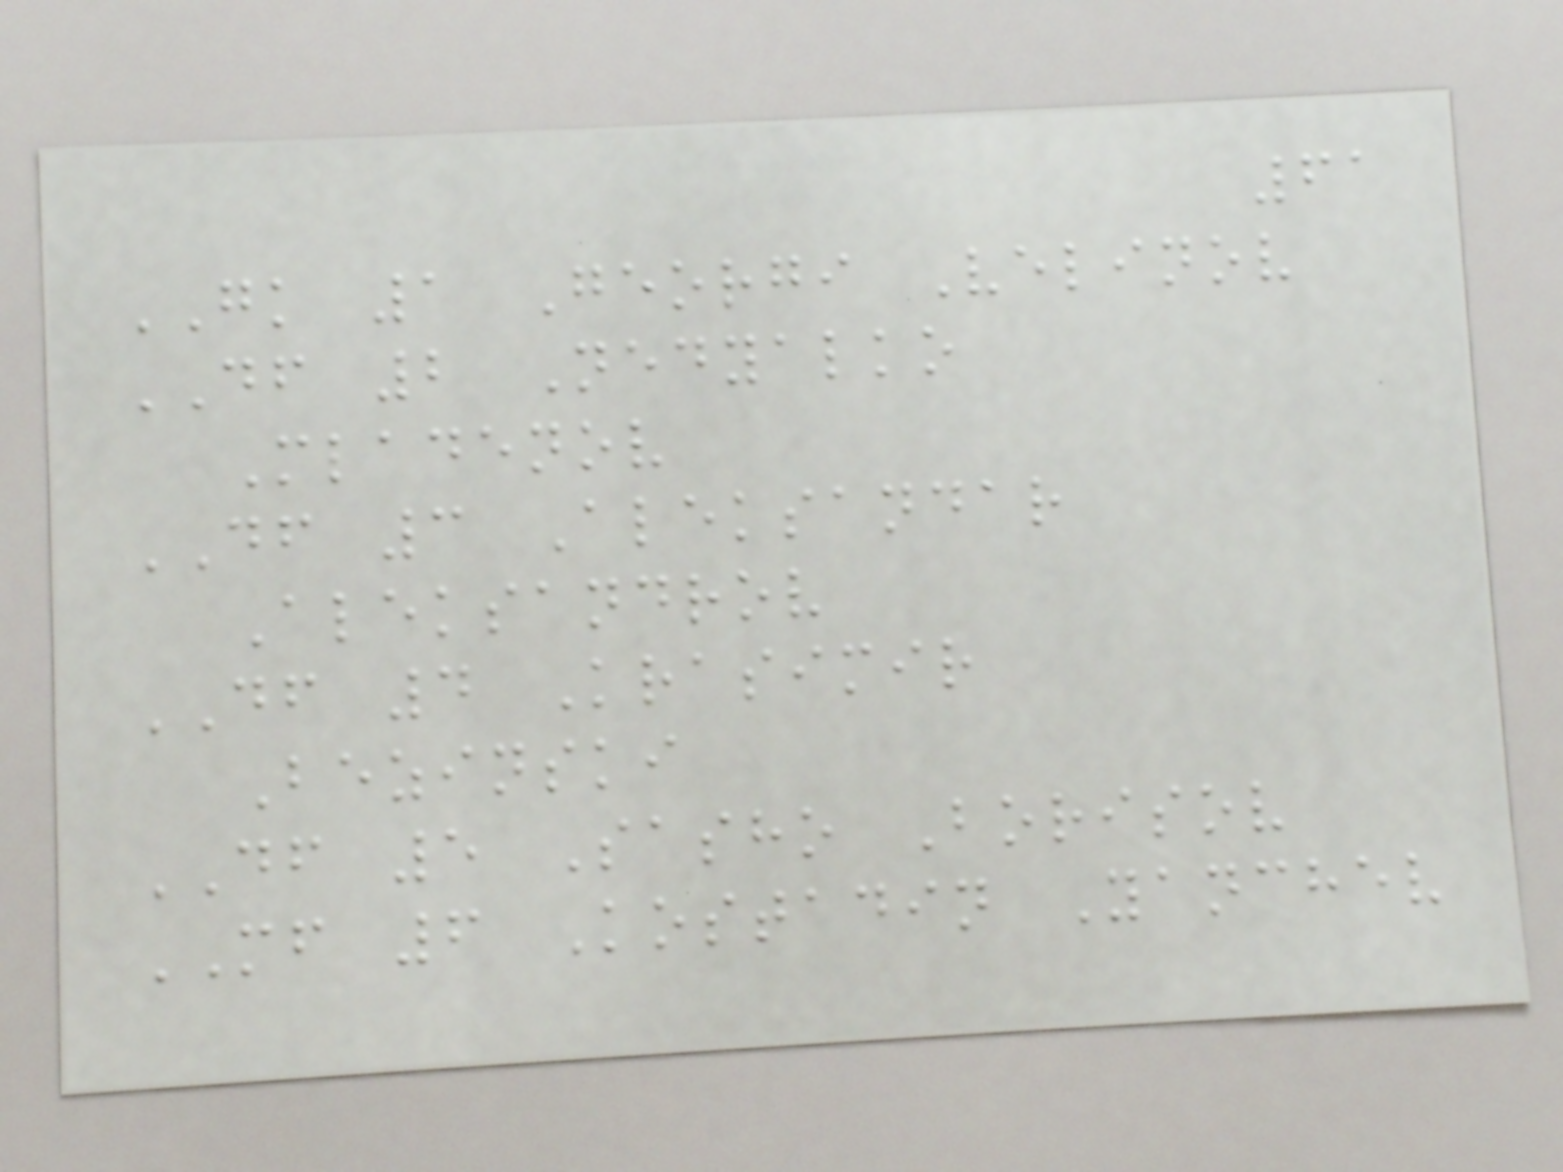61
GK 1 Georgi Velinov
DF 2 Nedyalko
Mladenov
DF 3 Aleksandar
Aleksandrov
DF 4 Krasimir
Bezinski
DF 5 Sasho Borisov
MF 6 Kostadin Yanchev
